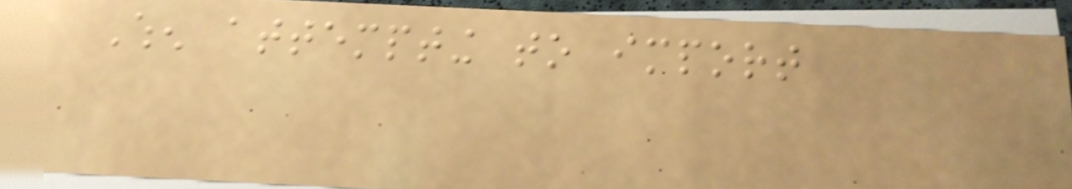When attempting to import
